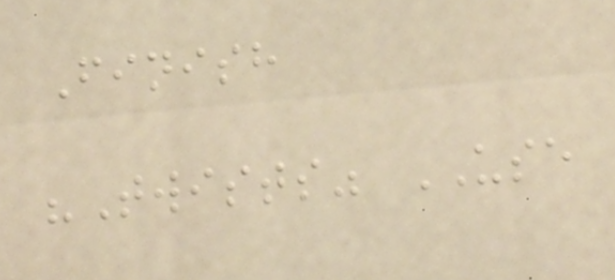Finish
"Twists" USE
